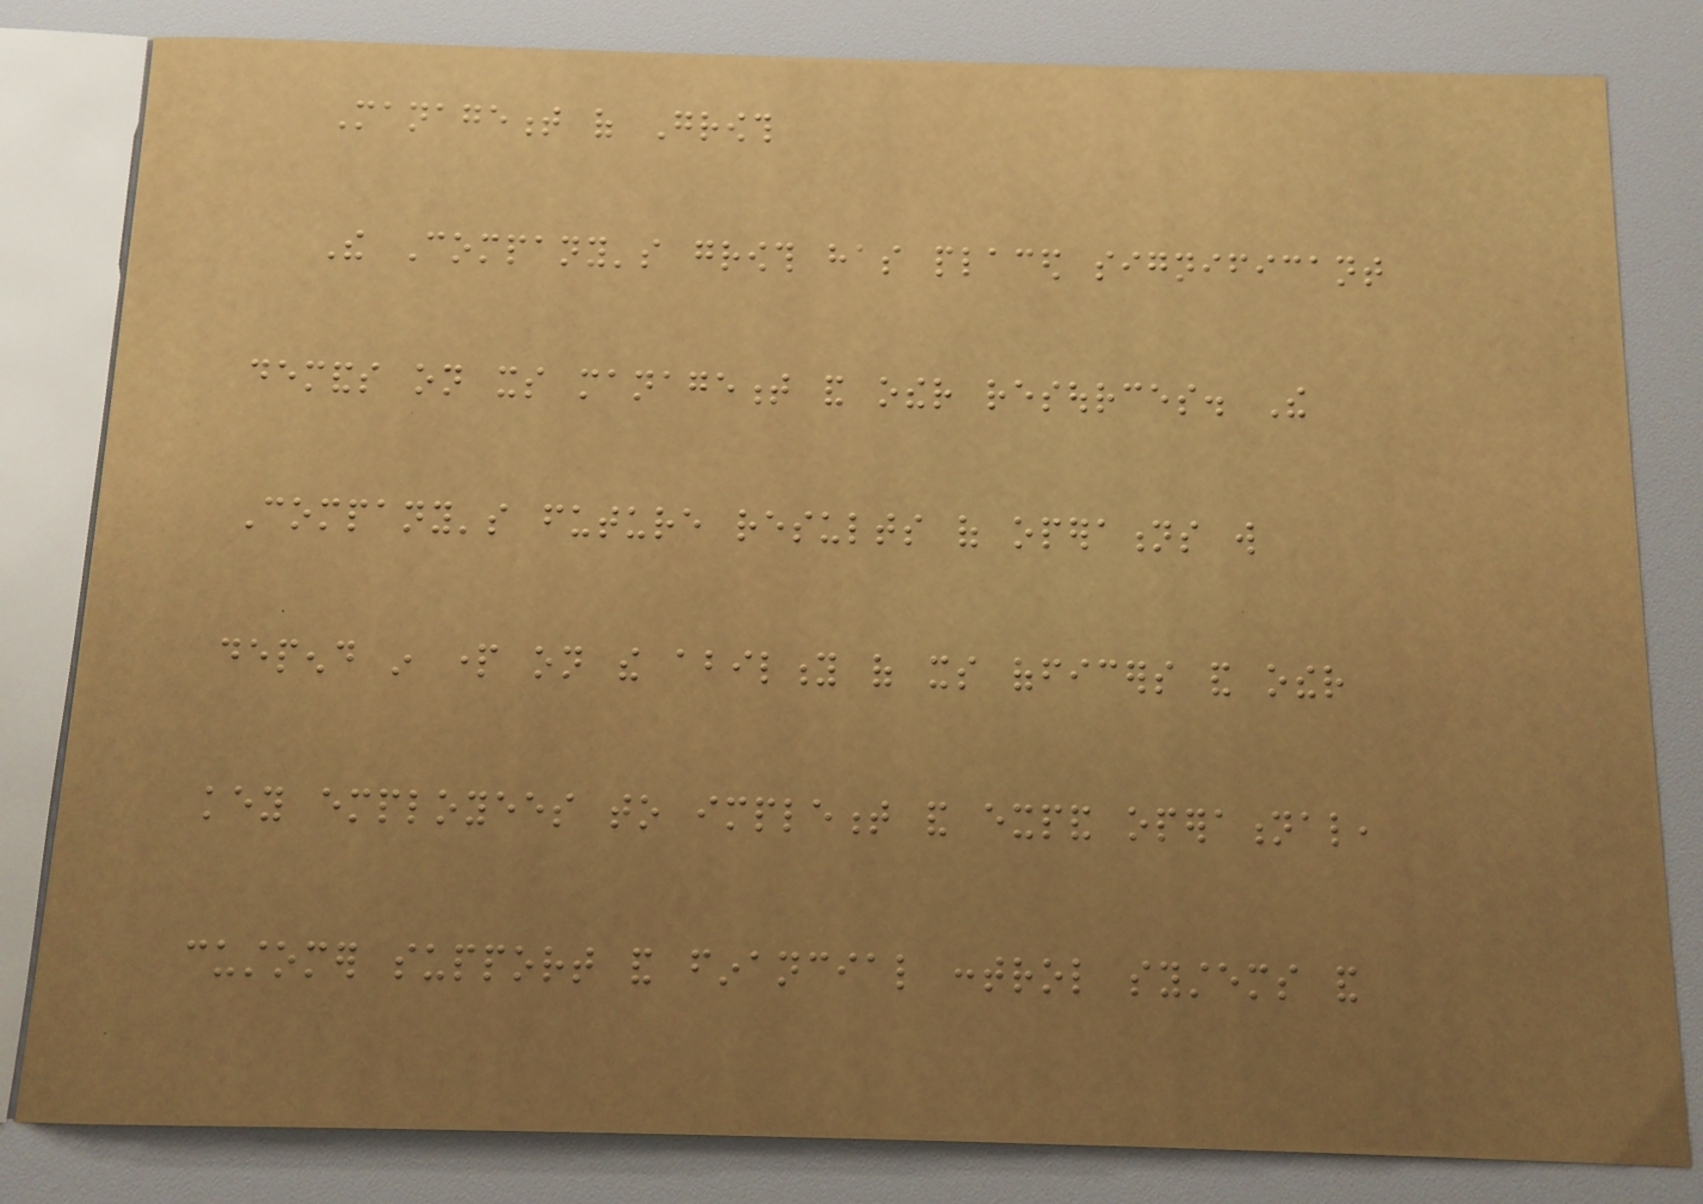Management of Growth
The Company's growth has placed significant
demands on its management and other resources. The
Company's future results of operations will
depend in part on the ability of its officers and other
key employees to implement and expand operational,
customer support and financial control systems and
